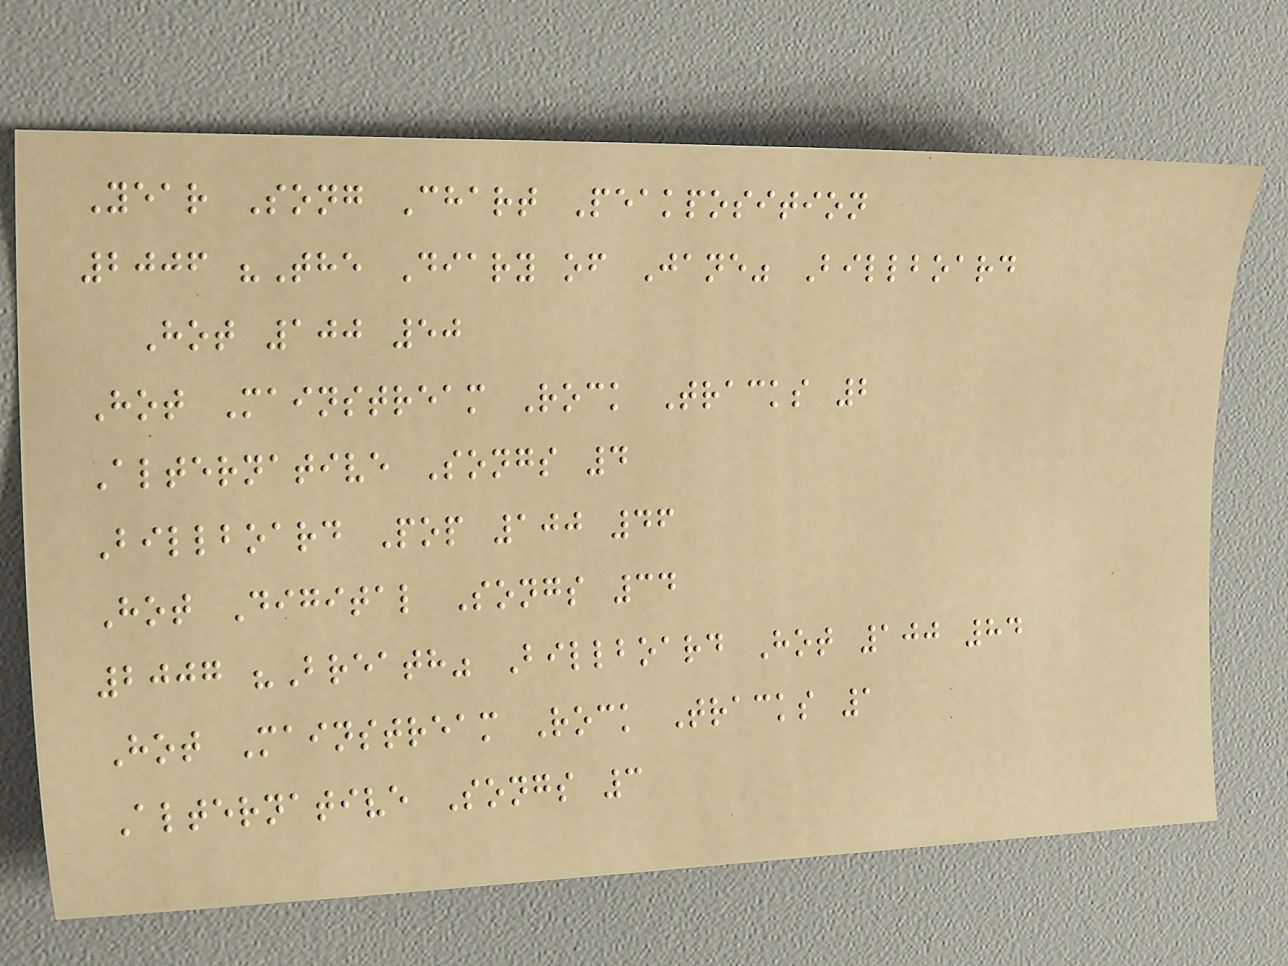Year Song Chart Peakposition
2006 "The Diary of Jane" Billboard
Hot 100 50
Hot Mainstream Rock Tracks 2
Alternative Songs 4
Billboard Pop 100 46
Hot Digital Songs 34
2007 "Breath" Billboard Hot 100 84
Hot Mainstream Rock Tracks 1
Alternative Songs 3
